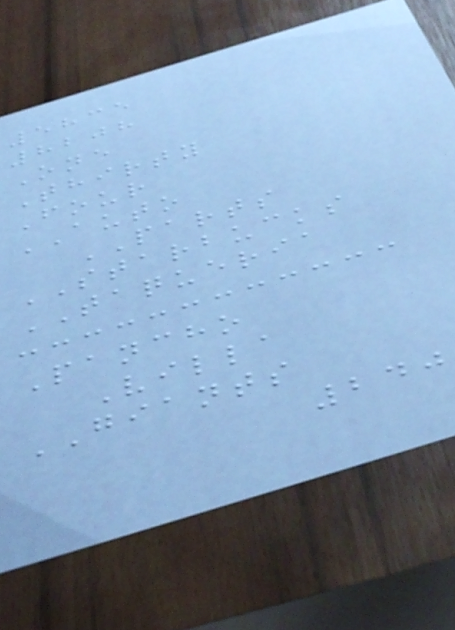5835
8208
One
Thirty
Four
AUTO
PARTS
STARBUCKS
TAQUERIA
Pancho
Villa
GIANTS
240
